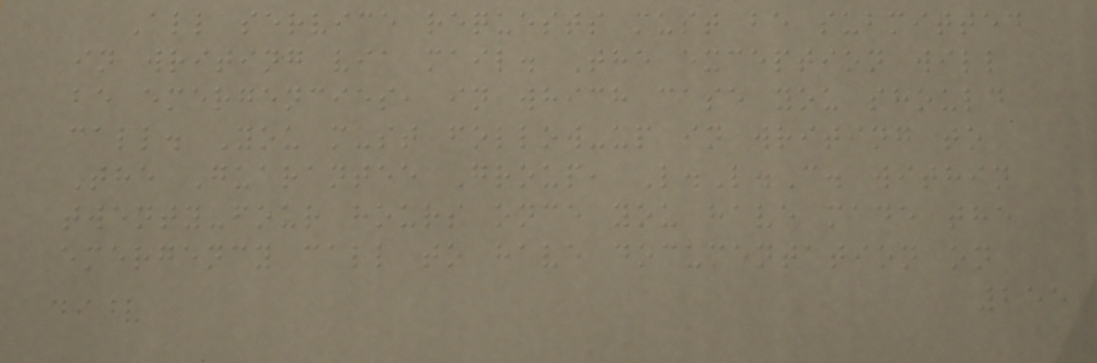All service requests must be submitted
in writing via mail. The exception will
be emergencies, in which case you should
call. You must follow-up in writing to
The Guarantee Group, L.L.C. within
twenty-four hours once you have made the
emergency call to have documentation on
255
